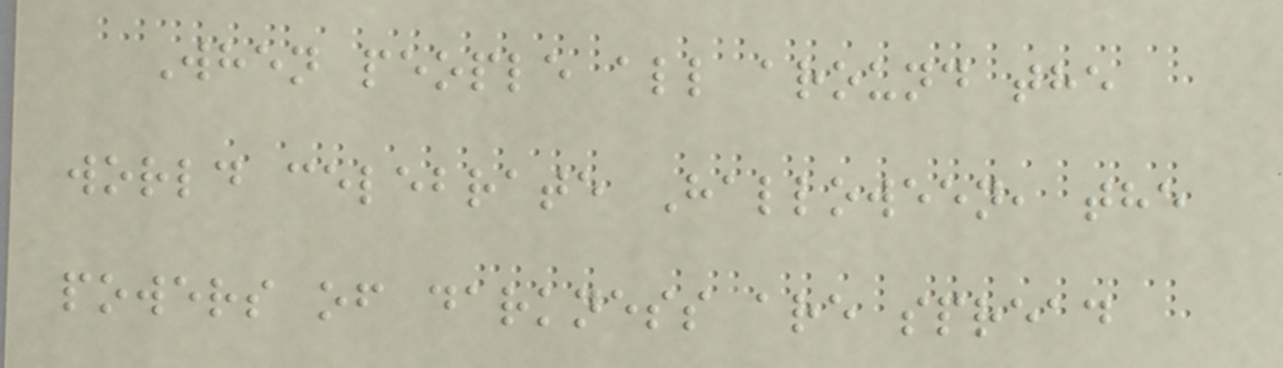When people all around the
world celebrate Halloween, the
powers of darkness are spread
